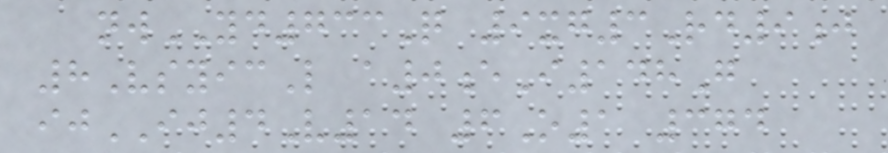nwYD733Q 9xg3Rd9j
8VsyicL a0eI148G
ijIJ4V14 6O1 374
